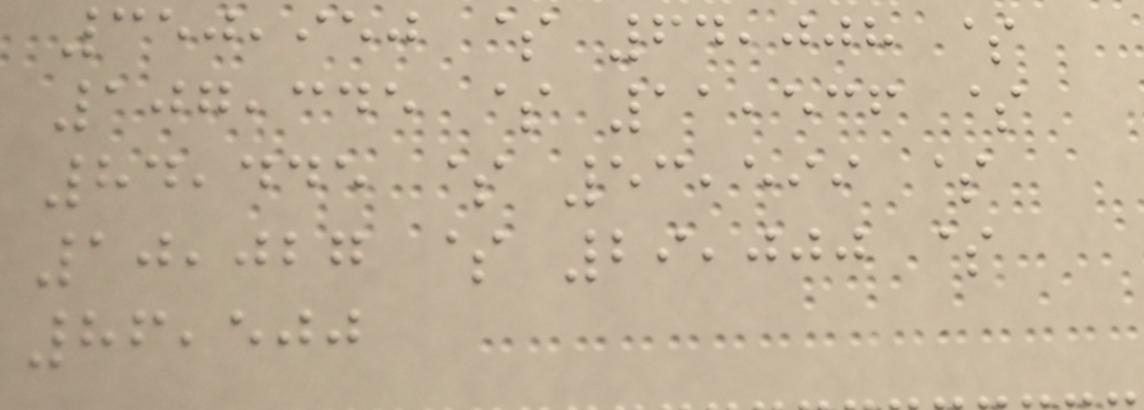350,950 $ 64,008 $
107,345 $ 11,536 $
84,445 $ 53,599 $
10,027 $ 29,000 $
86,500
